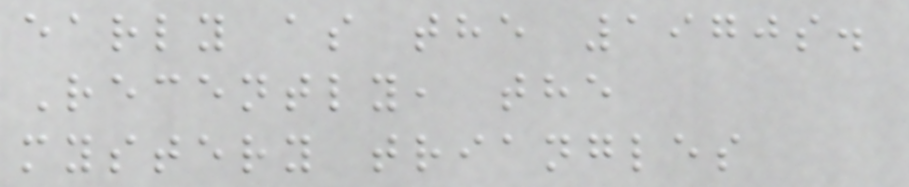early as the 1970s.
Recently, the
mystery triangles
